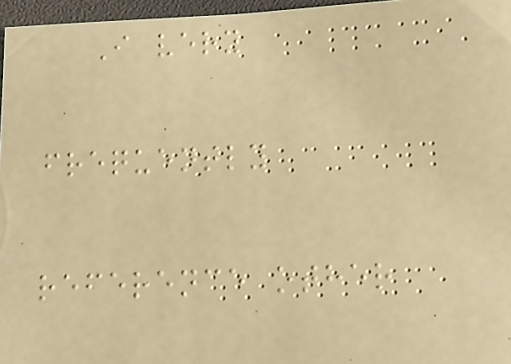I very
frequently
reference other
